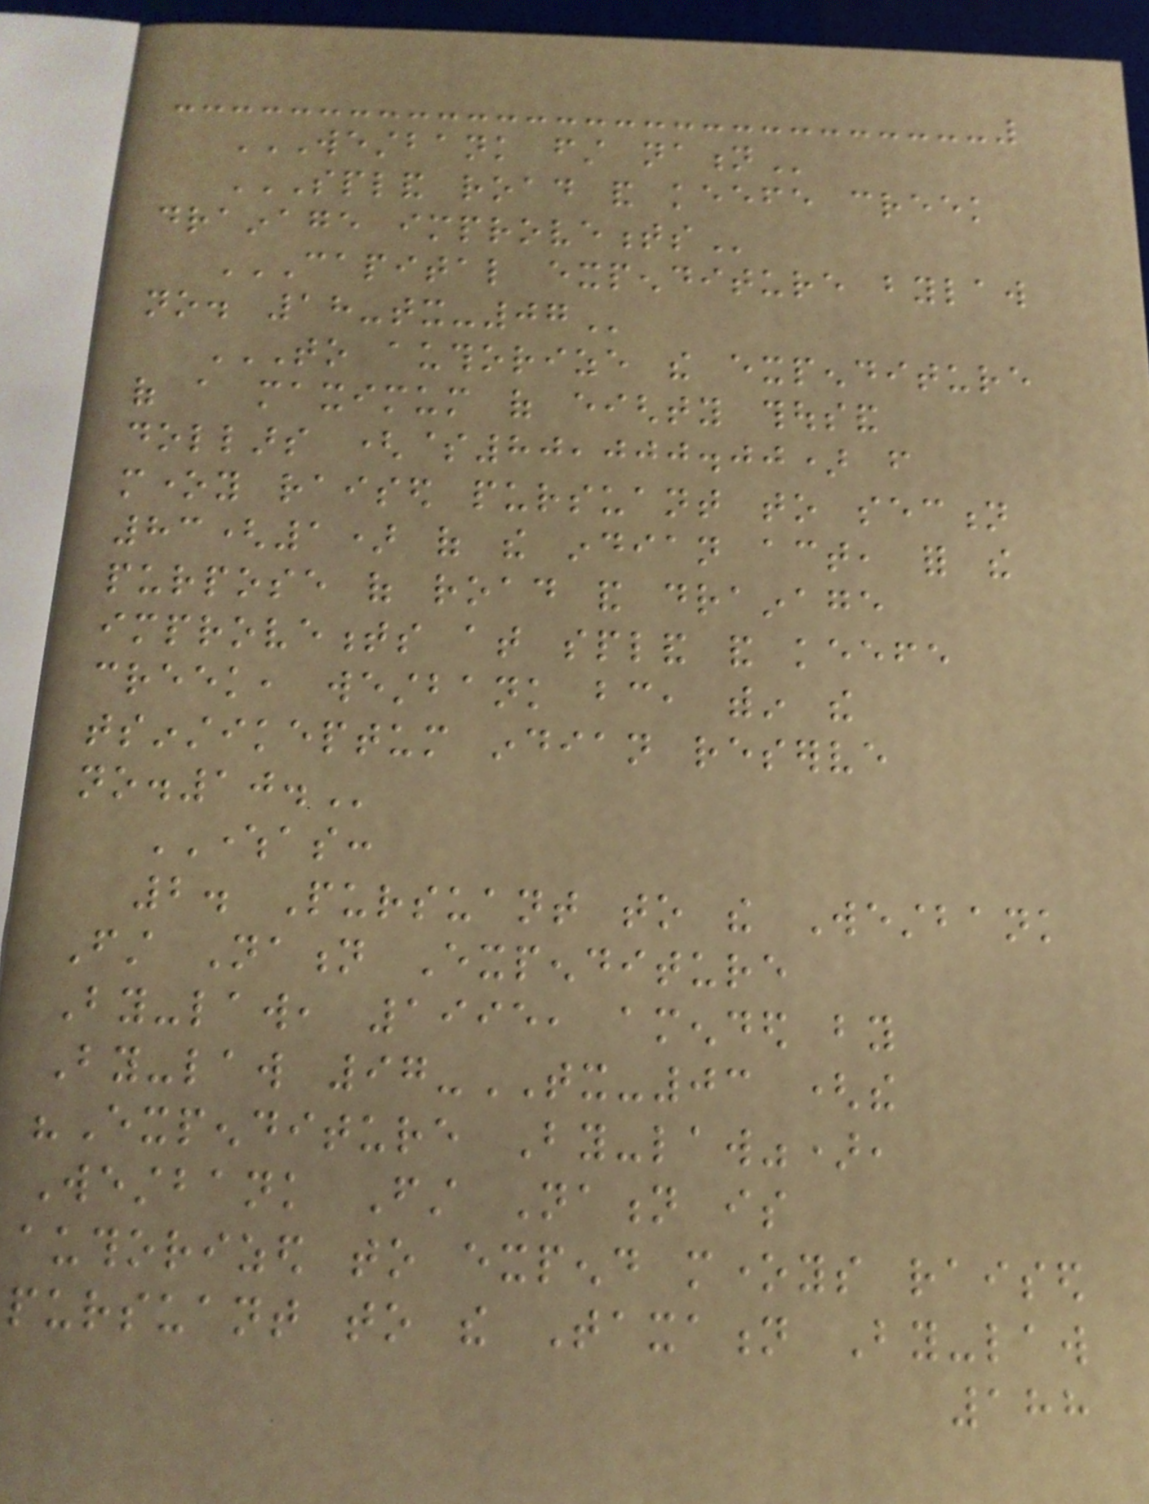WESTBANK FIRST NATION
SPLAND ROAD AND KEEFE CREEK
DRAINAGE IMPROVEMENTS
CAPITAL EXPENDITURE BYLAW
NO. 18-TX-07
TO AUTHORIZE THE EXPENDITURE
OF A MAXIMUM OF EIGHTY THOUSAND
DOLLARS ($80,000.00) FROM
MONEY RAISED PURSUANT TO SECTION
83(1) OF THE INDIAN ACT, FOR THE
PURPOSE OF ROAD AND DRAINAGE
IMPROVEMENTS AT SPLAND AND KEEFE
CREEK, WESTBANK BC, WITHIN THE
TSINSTIKEPTUM INDIAN RESERVE
NO.10.
WHEREAS:
2. Pursuant to the Westbank
First Nation Expenditure
By-law, 1995, amended by
By-law 97-TX-03 (the
"Expenditure By-law"),
Westbank First Nation is
authorized to expend moneys raised
pursuant to the Taxation By-law
188
